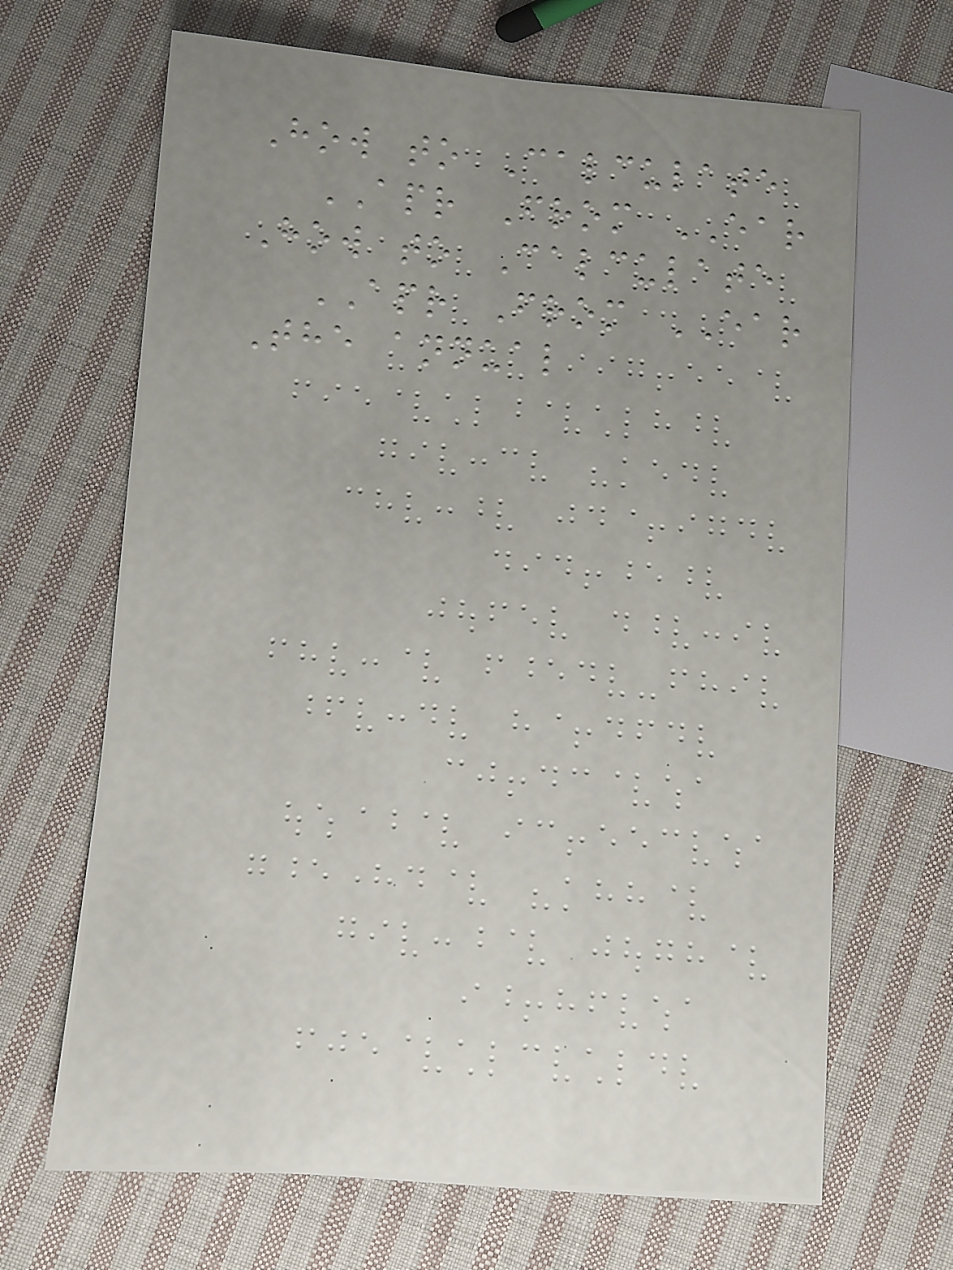How to Calculate
APR From EAR
How to Calculate
APR From EAR
The annual
